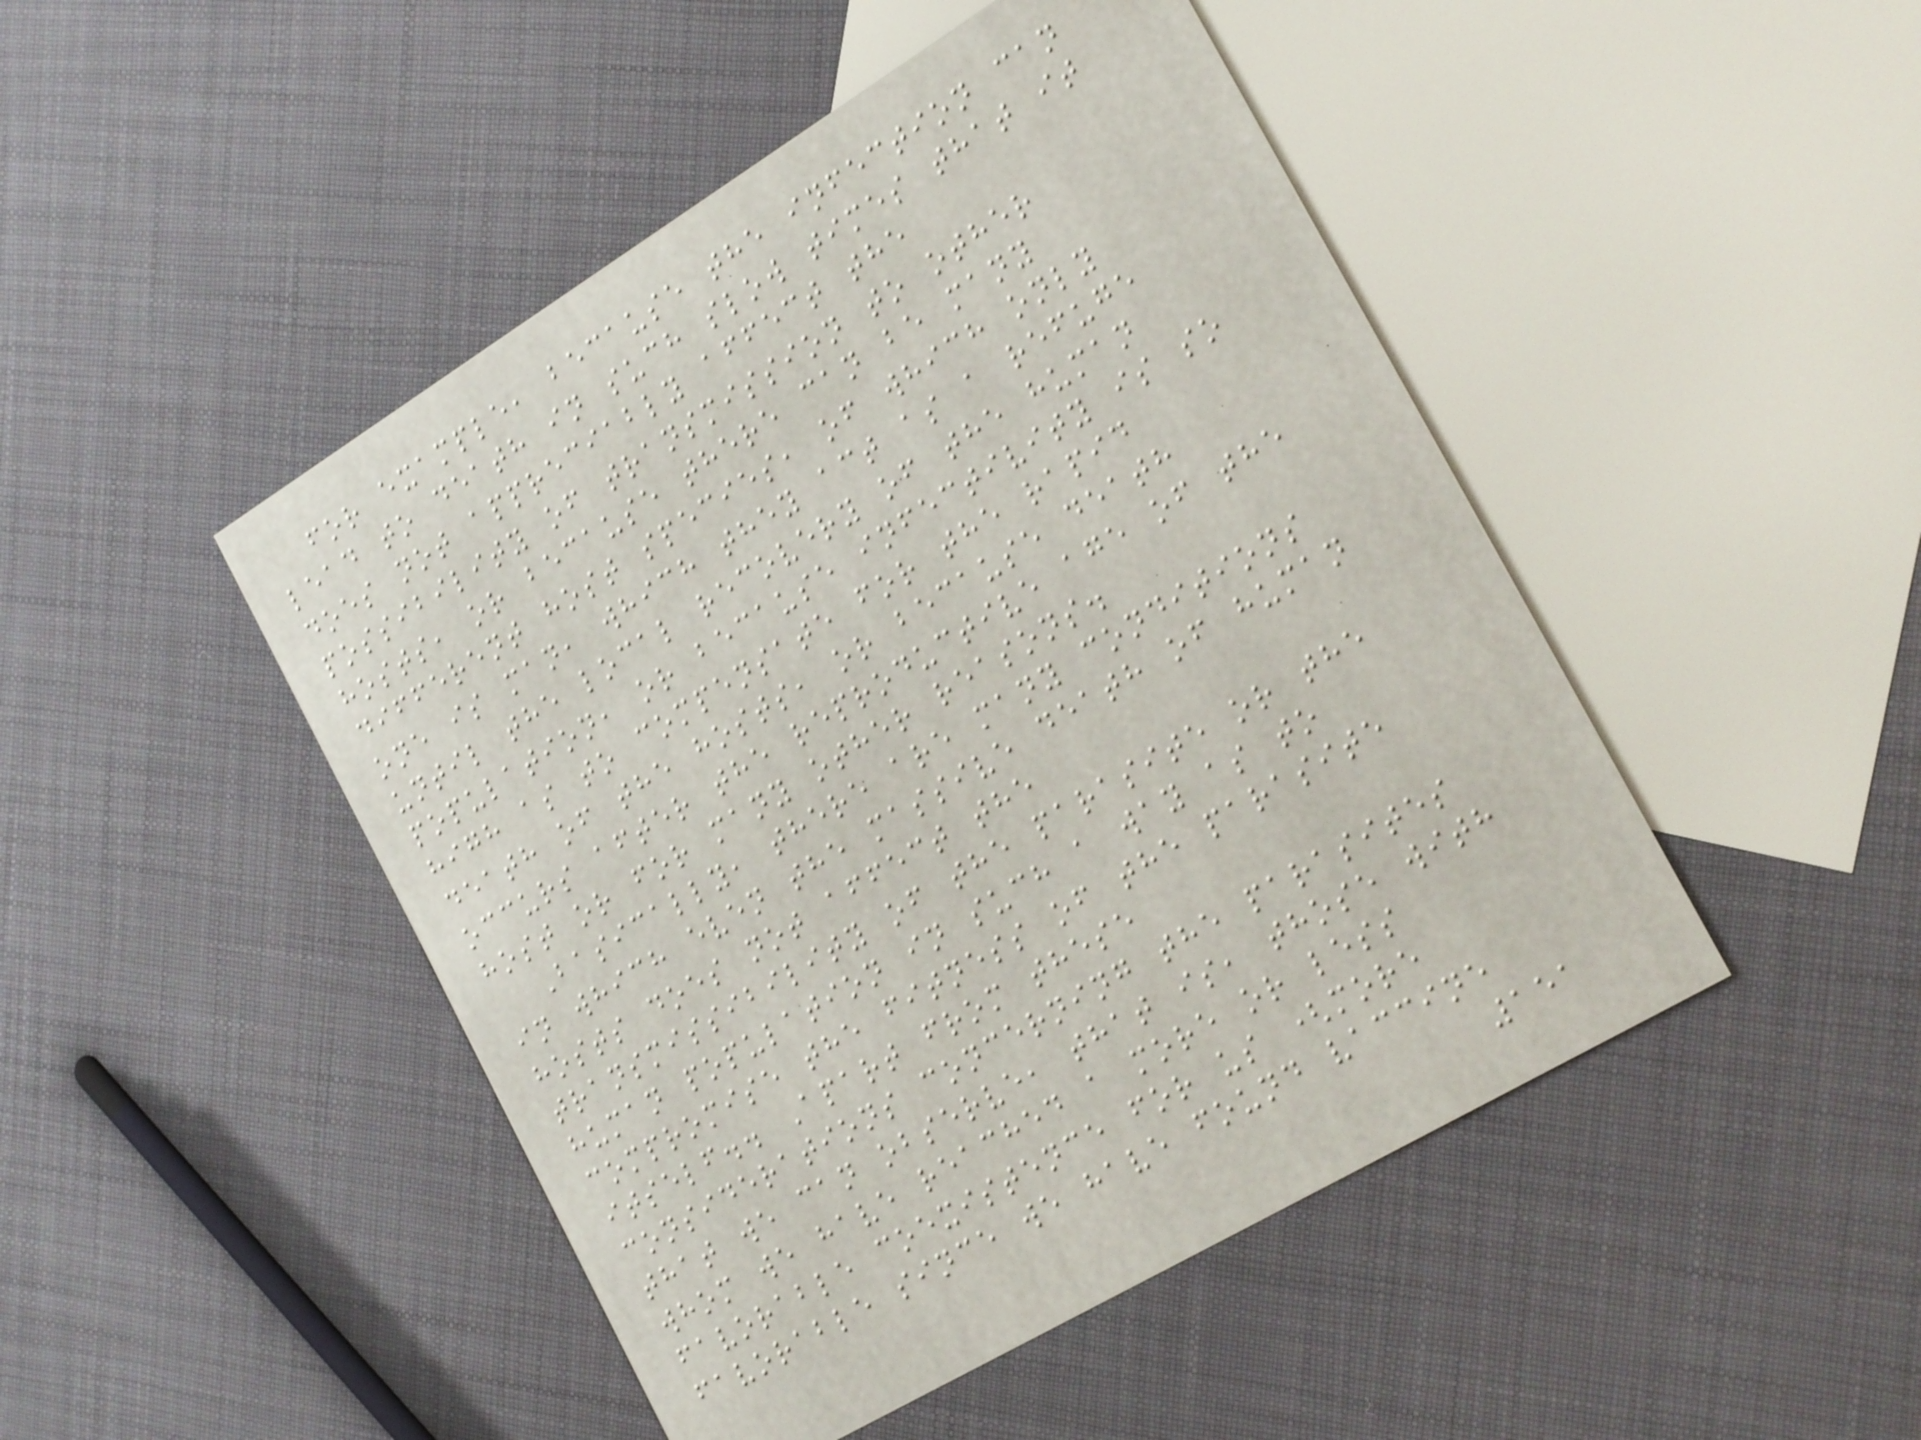for example, because the infection can
lead to death in such slow times that it
does not appreciably affect the
possibility of transmission to other
hosts, or because there can be many
different host species, of which only
one is man, which they act as a refuge
until the local recovery of the human
population, or because infectivity is so
high as to compensate for the rapid
death of the hosts, or because death
occurs after the reproductive age of the
host or for many other reasons.
Basically, there are many conditions
in which even the massive death of human
hosts does not affect the
transmissibility of the parasite or the
human population in such a way as to
compromise the fitness of the parasite
itself.. Apart from these
considerations concerning the parasites
that we can observe, that is, those with
whom we have reached a more or less
favorable coexistence for us (more
favorable since we have found vaccine
151
